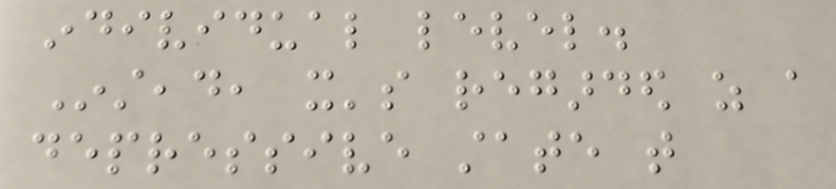individual level.
Instead, it's regarded as a
depressive state that
